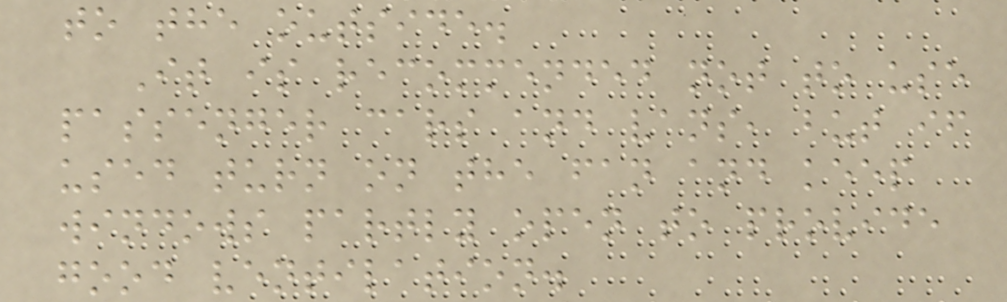to the outside.
It is recommended not to use
passenger cars and vans, but if
used turn on the fan and keep
windows partly open to provide
good ventilation.
